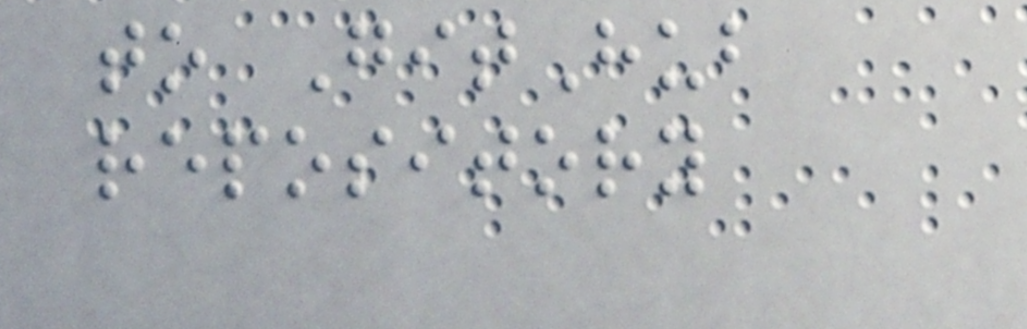to GitHub
repository
